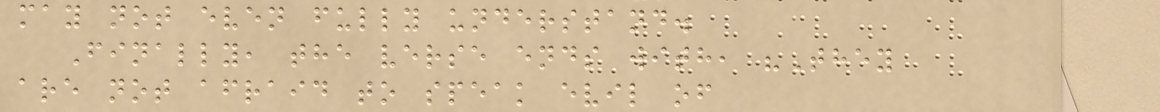may not even fully understand.
Finally, the verse ends with, "They
are not afraid to speak evil of
